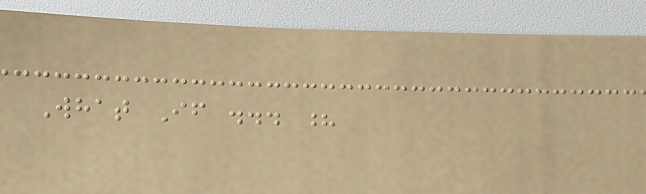What If ... ?
